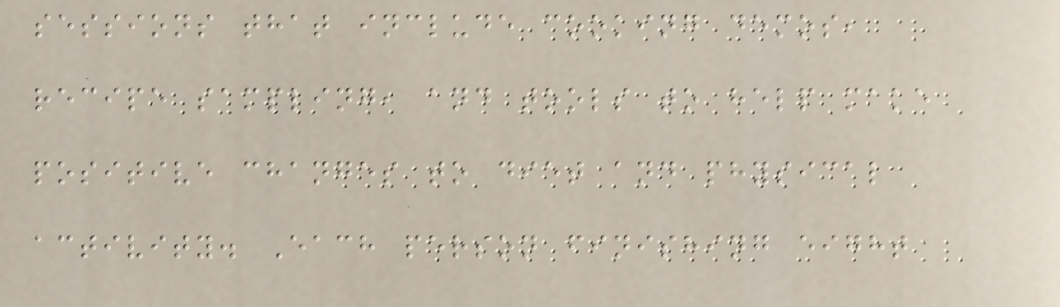sessions that include cooking demos,
recipe sampling, and tools to help make
positive changes to diet and physical
activity. Each person finishing eight
